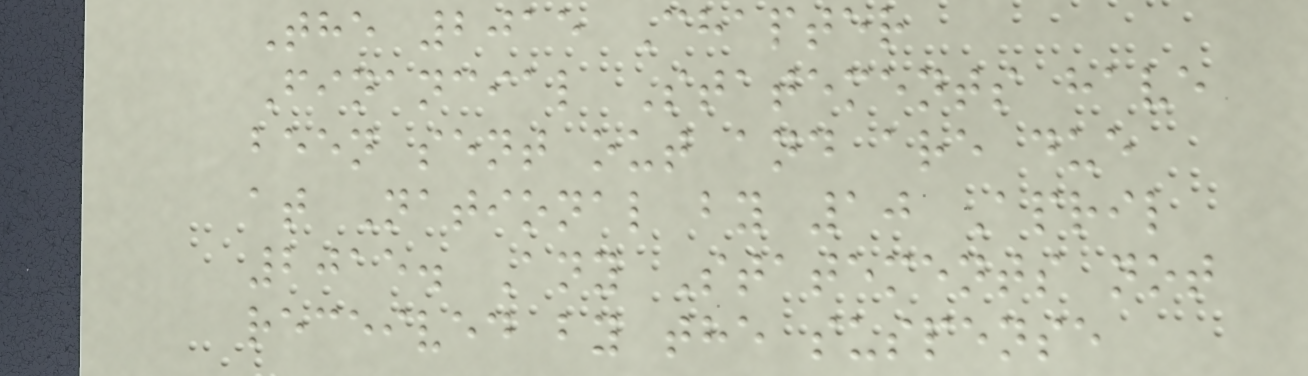The 2015 Chapter
Financial Statements have
been sent out and are due
at National by 10 April
2015. Any Statements not
received by the suspense
